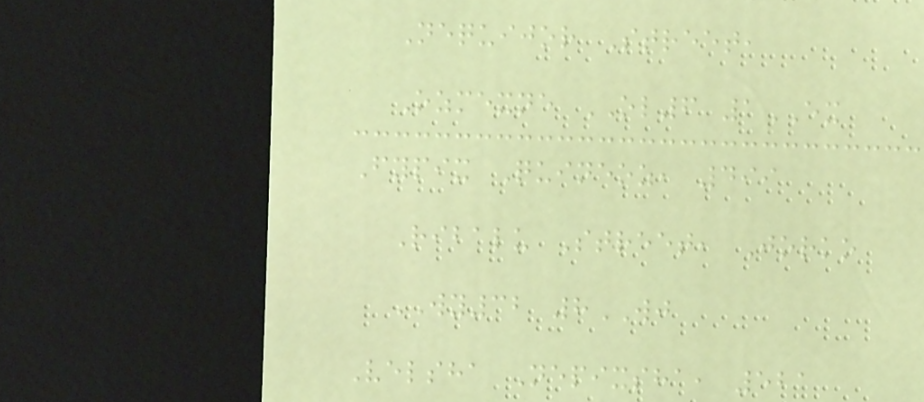Nequijor Street,
Ozmexne OL6 1EX
Fypix Quineoz, 499
Ribalu Street, Jorko
WY32 8WJ
Velsha Nepixsha, 521
